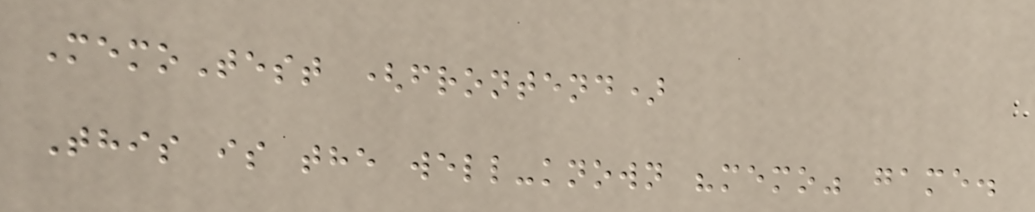MemoTest (frontend)
This is the well-known "memo" game.
